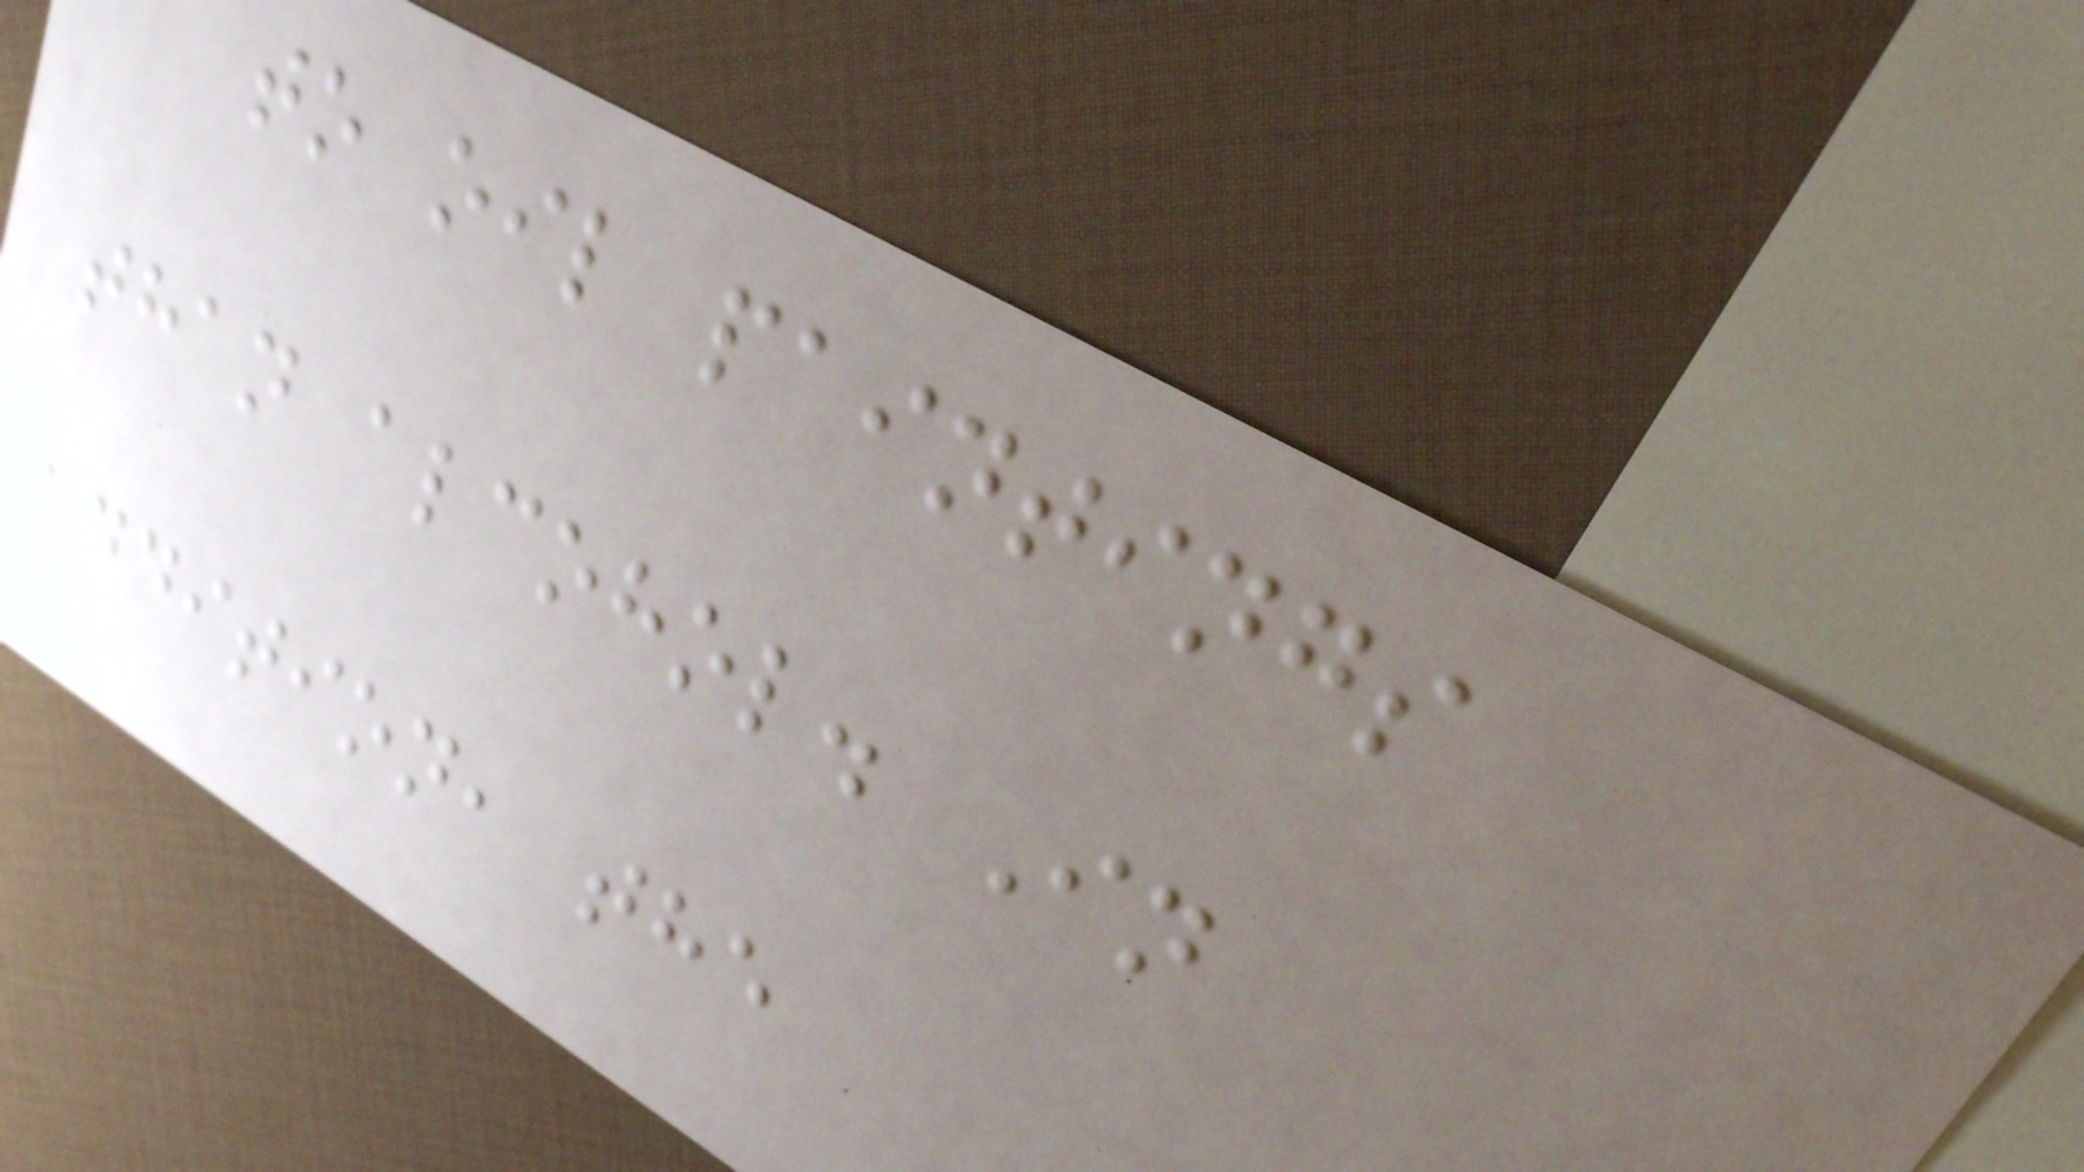to oil paintings
than alcohol. In
addition, the
